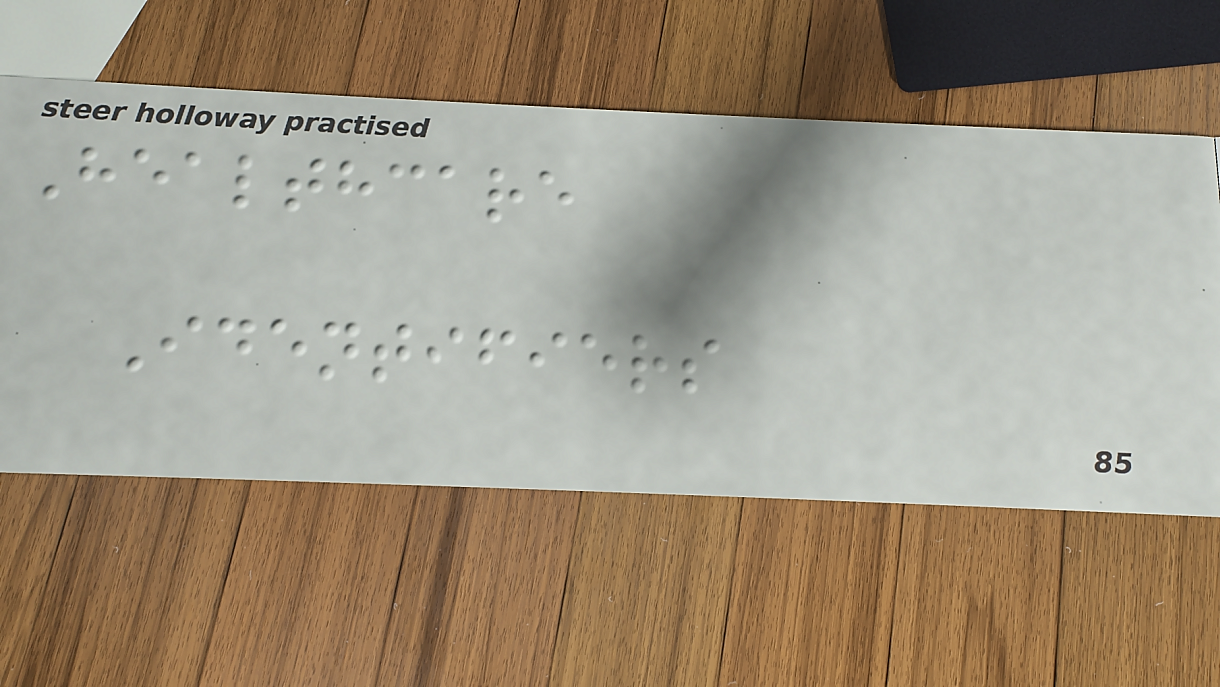Healthcare
Identifiers
